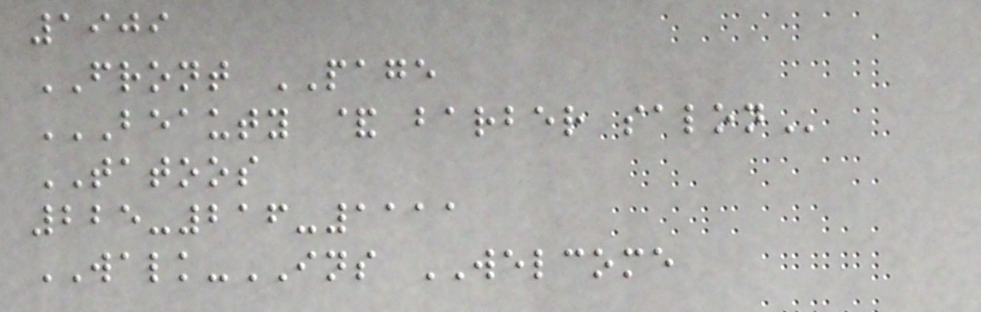1909
FRONT PAGE
BEAUTY & BARBER SALON
TATOOS
225-216-1111
WALK-INS WELCOME
